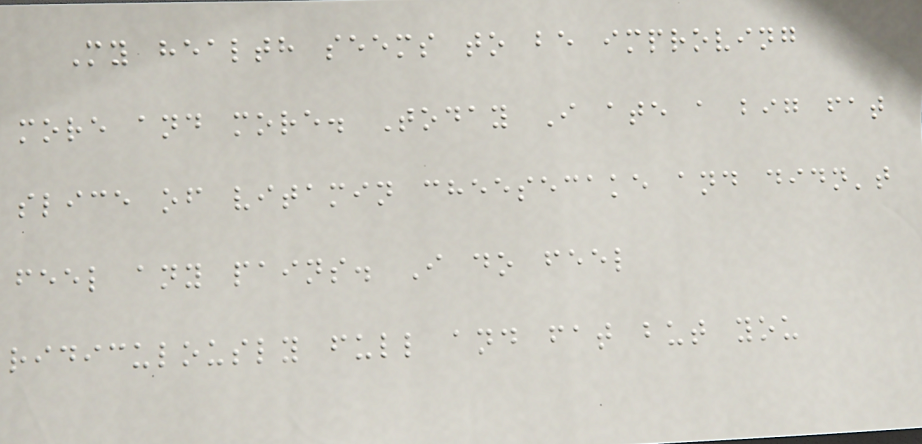My health seems to be improving
more and more. Today I ate a big fat
slice of vitamin cheesecake and didn't
feel any pains. I do feel
ridiculously full and fat but you
